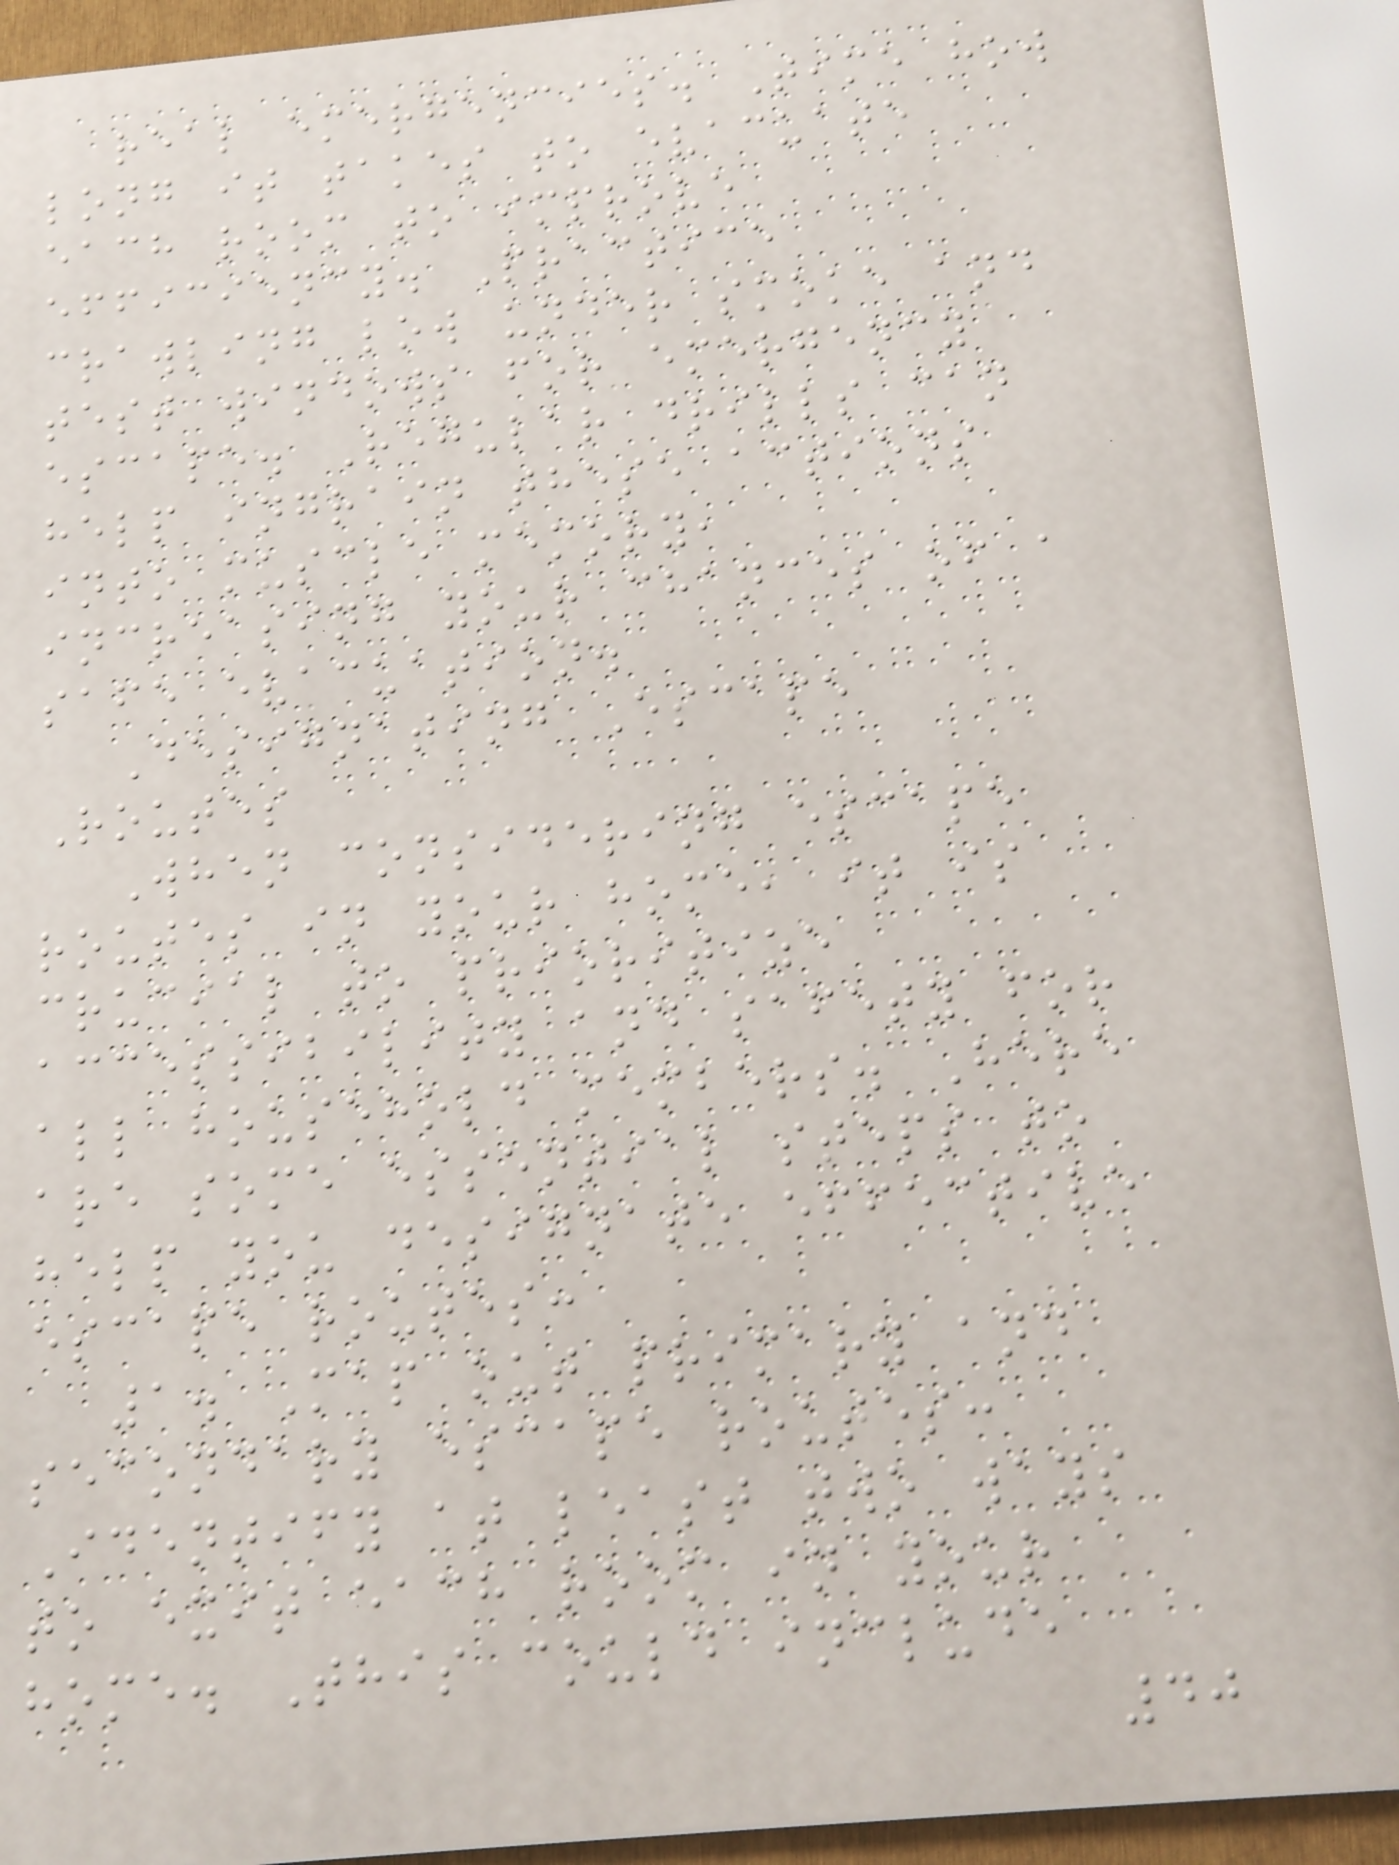real emergencies. Time how
long it takes to evacuate
each room to improve
efficiency. Practice
crawling low under smoke and
test windows for emergency
escape. Regular drills can
help ingrain these actions
into muscle memory,
increasing your chances of a
safe evacuation.
Designating Escape
Routes
When considering escape
routes in your home, it is
crucial to prioritize
accessibility and safety for
all household members. Here
are some essential steps to
help you designate effective
escape routes:
1. Map out primary and
secondary escape routes:
Identify at least two ways
to exit each room in your
home. This could include
40
